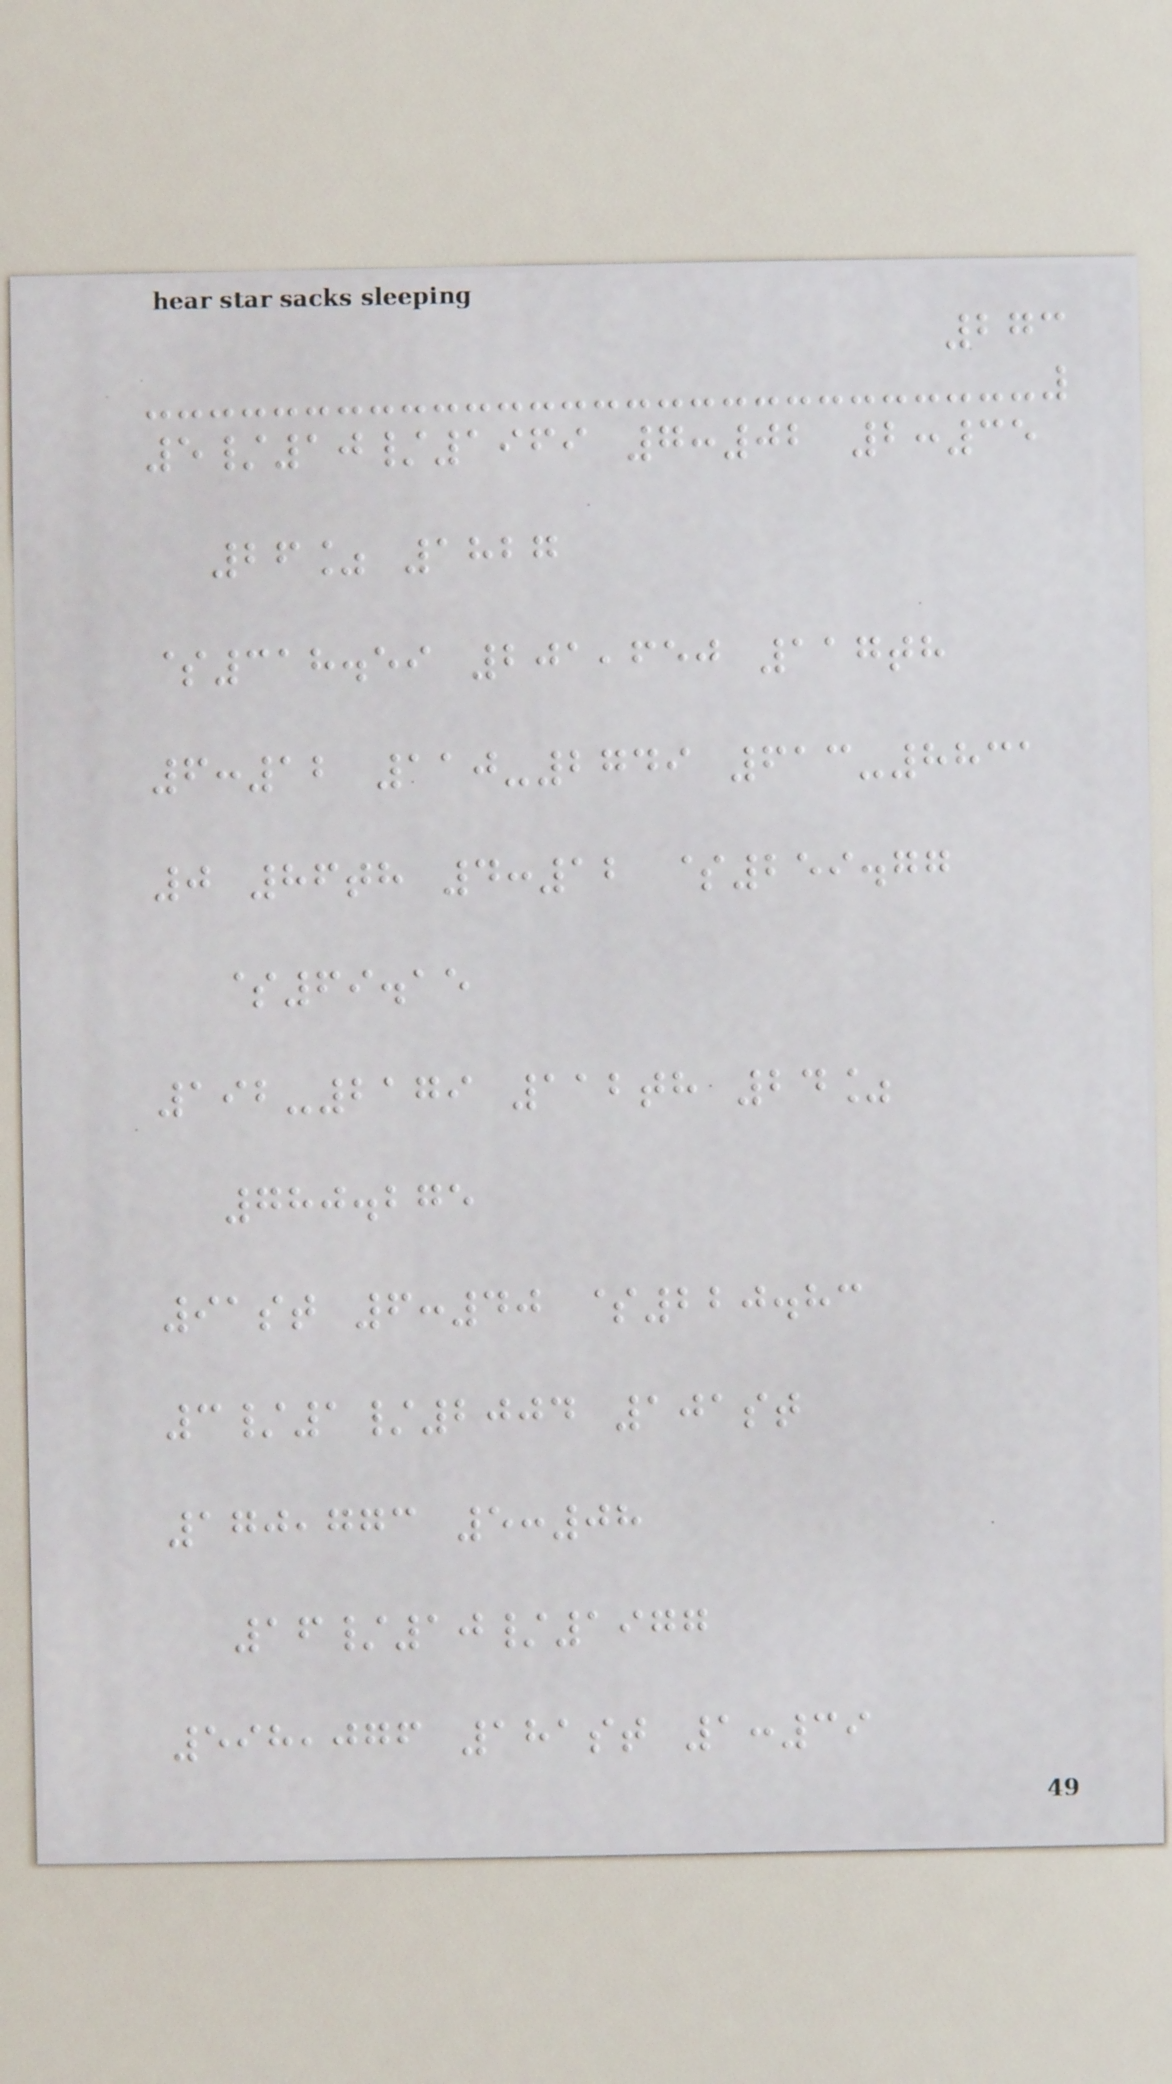273
5/10/1969 7:02 2:35
26% 1827
$318.59 201,650 117th
6:12 110-2749 613-8831
0 86th 4:12 $259.77
$69.15
192-2179 112th 24%
780.275
91st 6:40 $220.83
3/1/2004 101st
170,773 5:08
16/10/1977
598,076 181st 1:39
